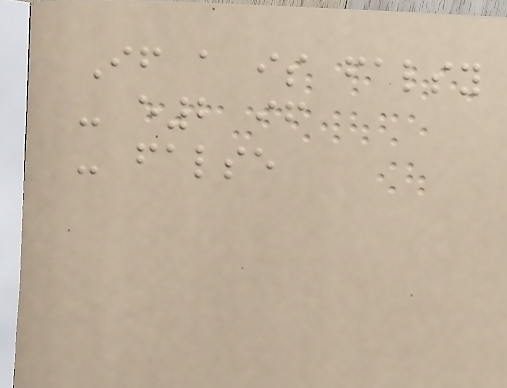If a is falsy
- e2 if
- false
